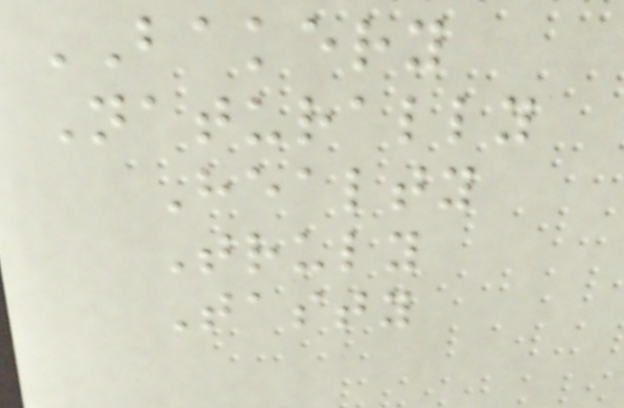BAKERY
Naturally
Healty
Truly
Tasty
